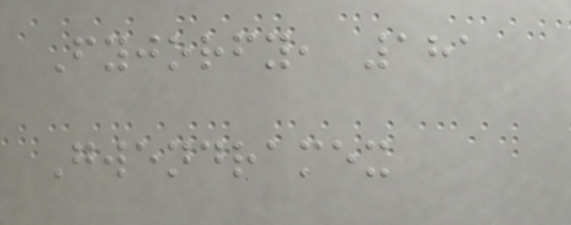Fyjorfy, 181
Gwendramex
